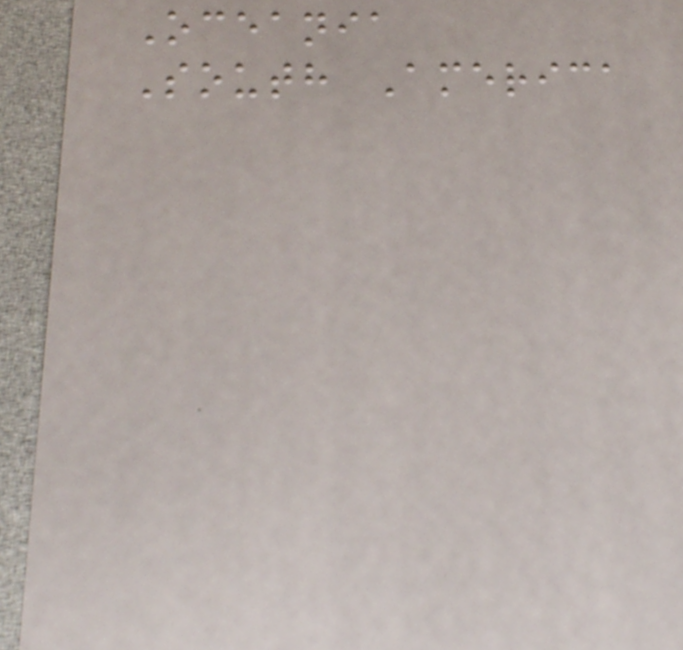Oceania
South America
